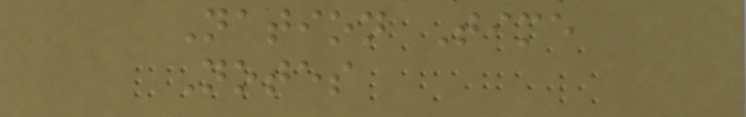Nation Time
Notes
